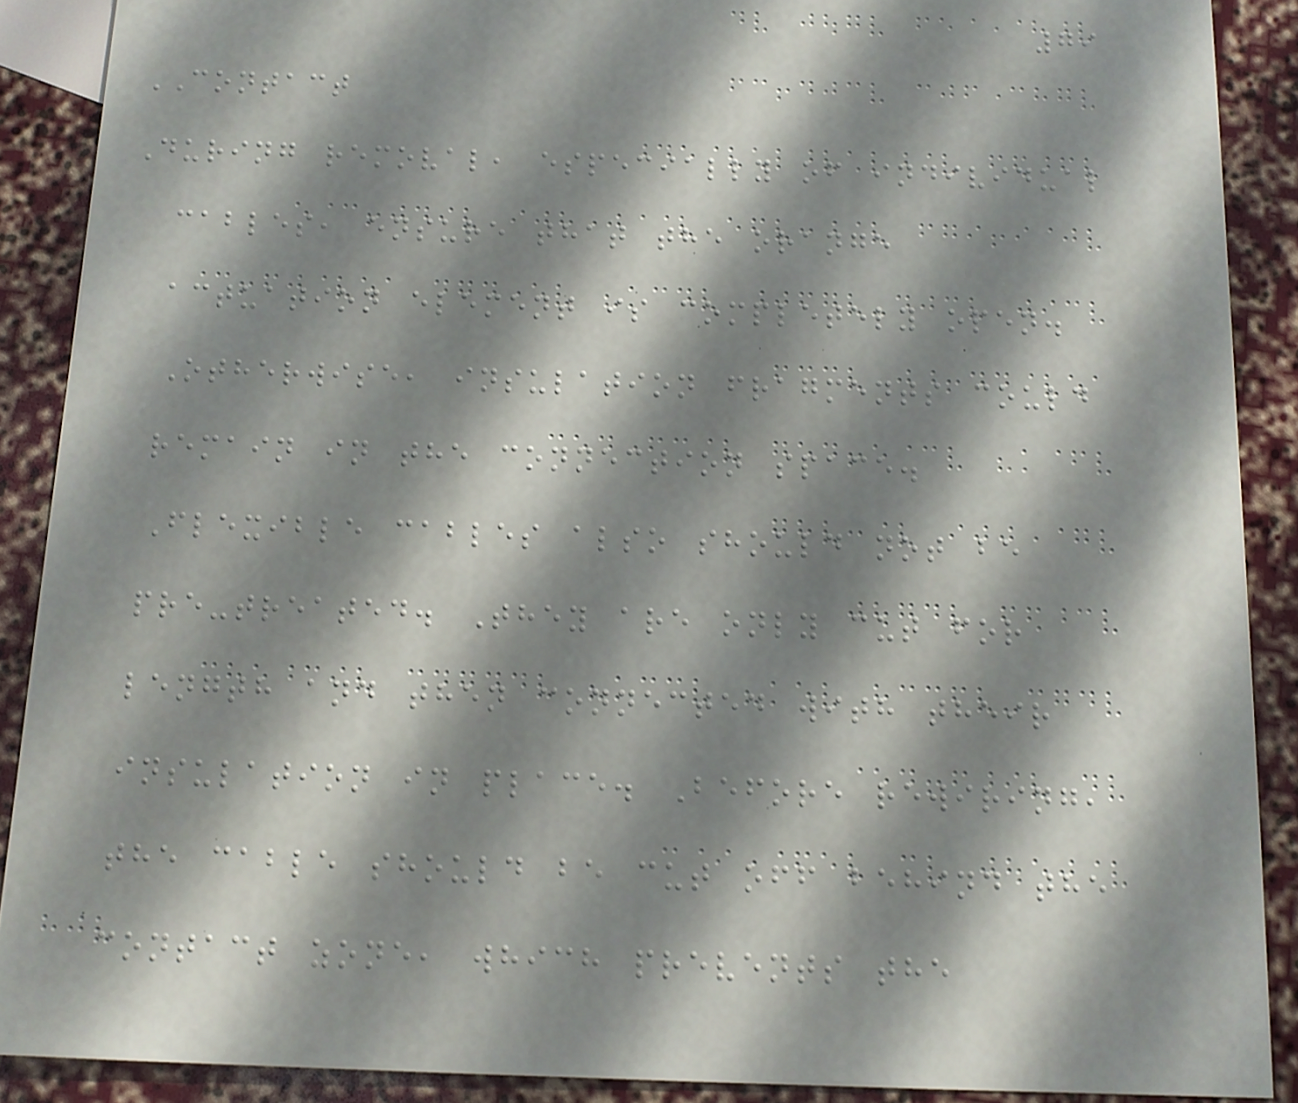79
CONTACT
During removal, especially of individual
cables, ensure that the orange
actuation element is completely open.
Otherwise, insulation fragments could
remain in the connection space.
Flexible cables also should not be
pre-treated. They are only cut for
length and then connected with their
insulation in place. Before rewiring,
the cable should be cut off behind the
contact zone, which prevents the
